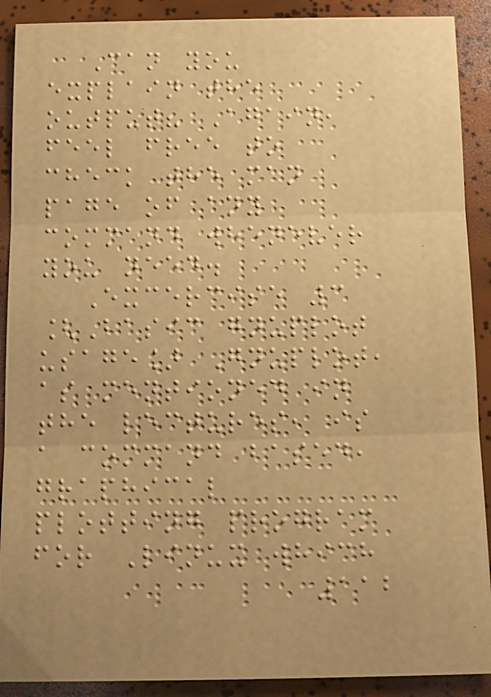Can you
explain the
output? Again,
feel free to
check the man
page of any
command whenever
you need.
Excercise 3
[Basic gnuplot
usage] Gnuplot,
as mentioned in
the lectures, is
a command based,
graphical
plotting program
for Linux which
112
